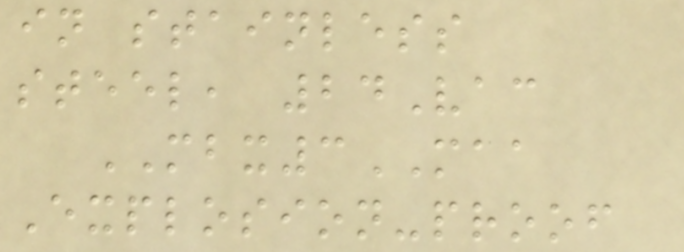in stainless
steel, 24Vac
MBX3MAA
Explosion-proof
